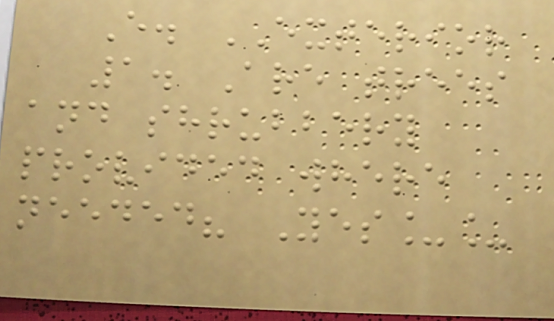E. EXTERIOR
1. Are trees
and shrubbery
provided where
needed? Yes__
